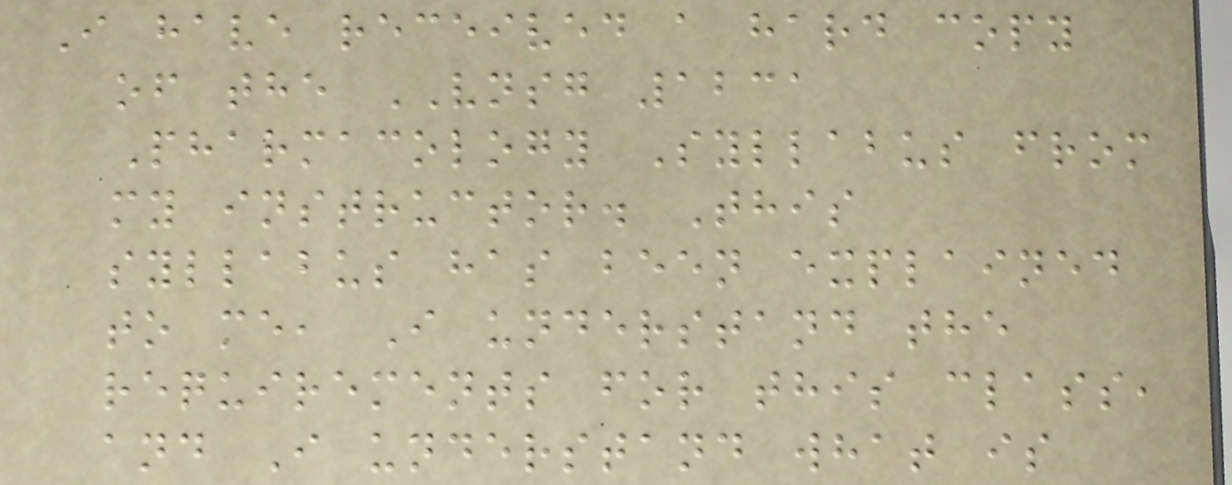I have received a hard copy
of the VNSG 1231
Pharmacology Syllabus from
my instructor. This
syllabus has been explained
to me, I understand the
requirements for this class,
and I understand what is
